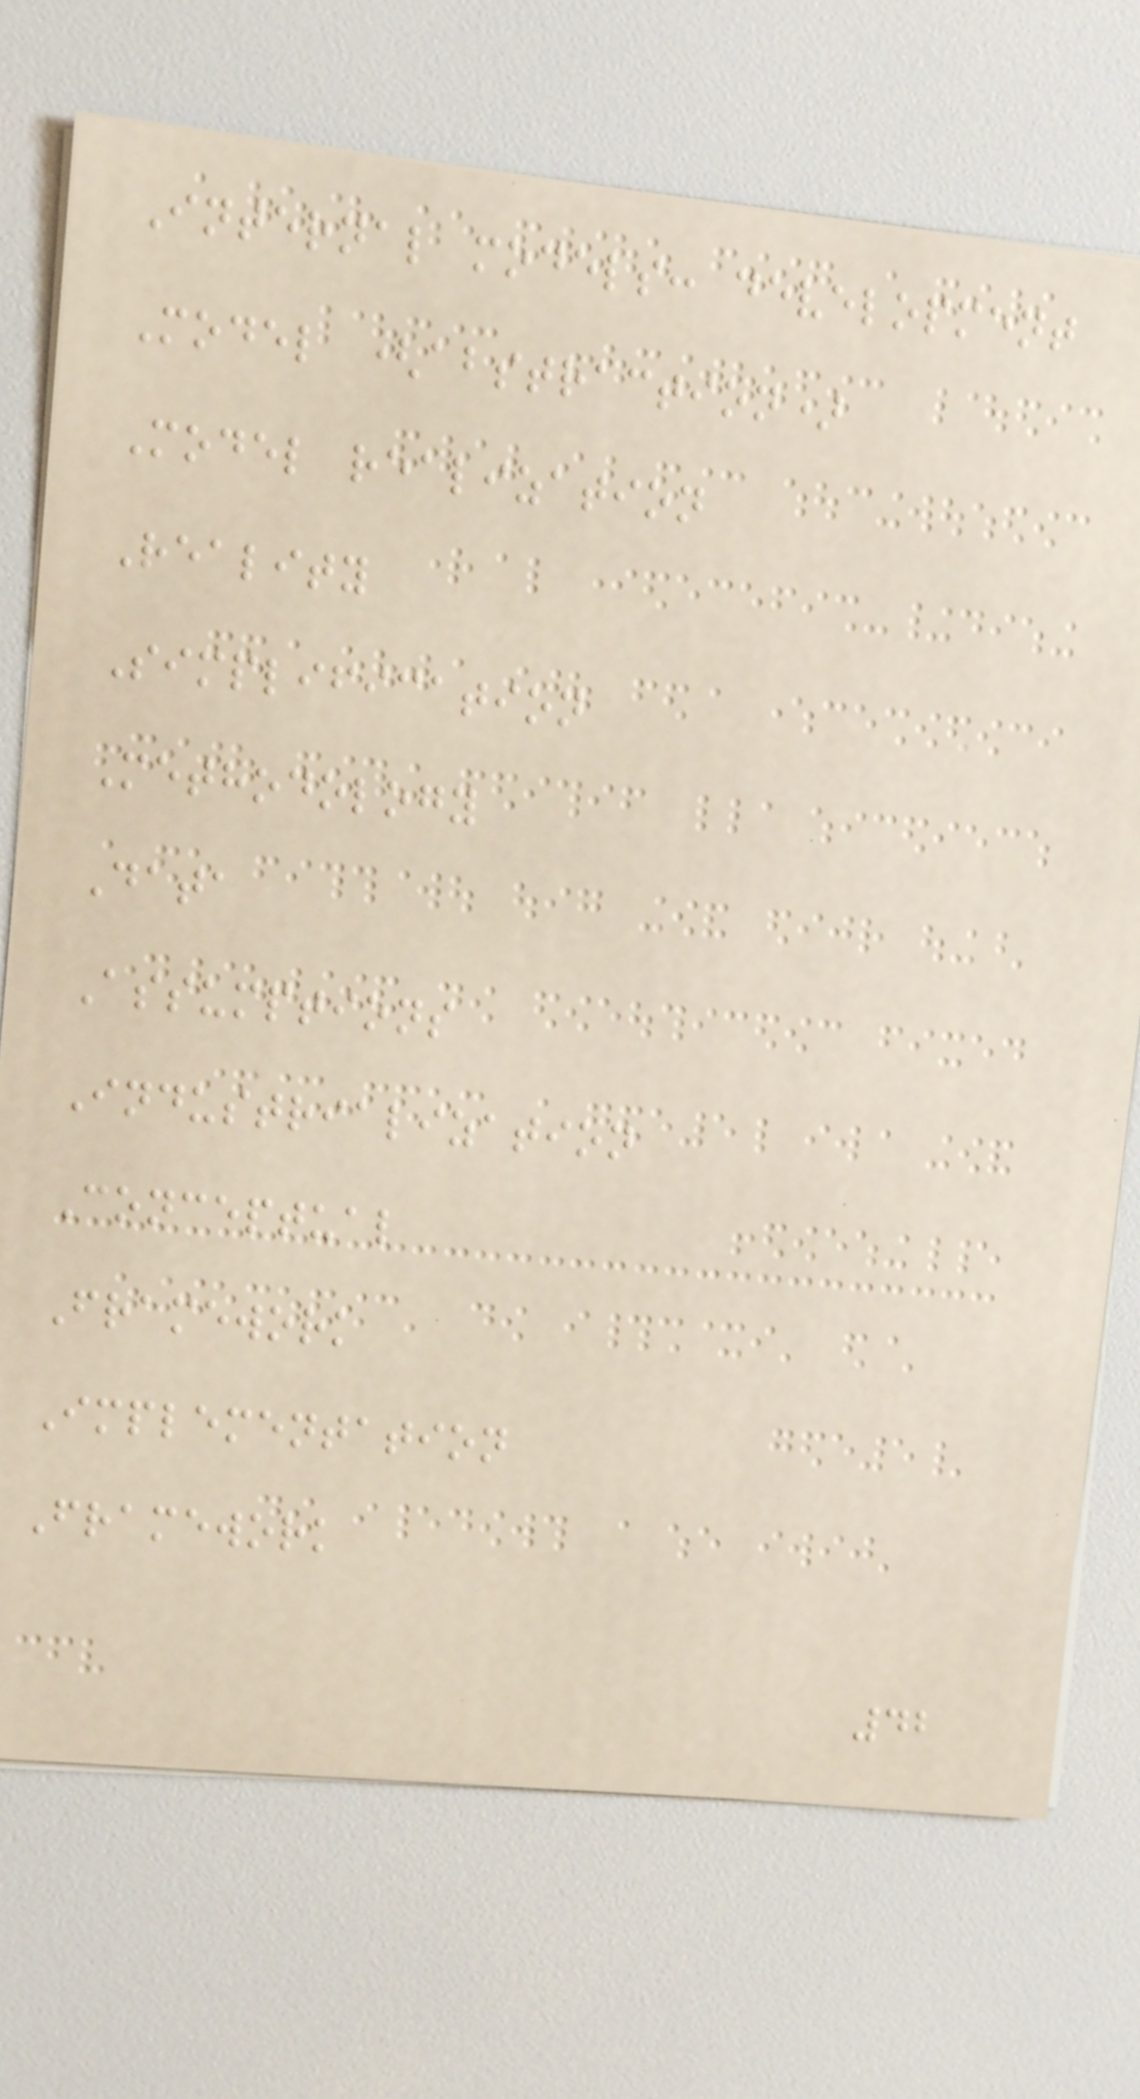Internal models: development
Model (abstraction)
Model realization
Reality
Simplification
Methodology
Data
Assumptions
Industrialization
Conceptual
Framework
Implementation
Framework
42
